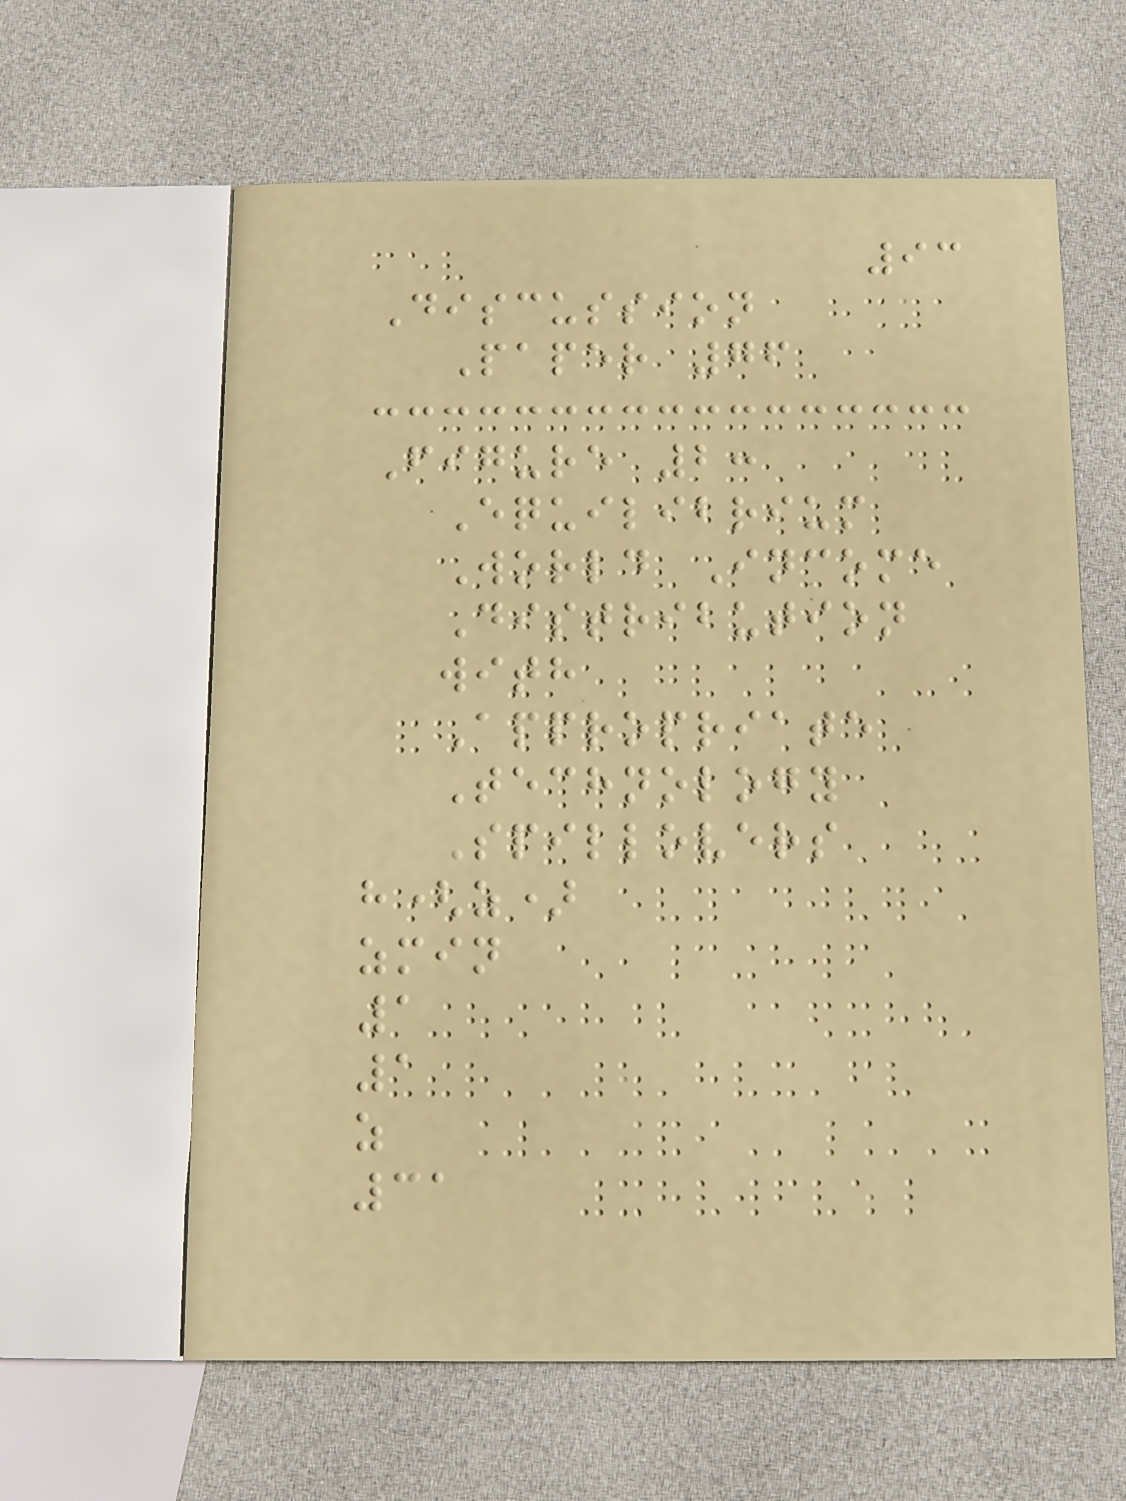93
Discussion
Paper 76
Figure 2:
Equilibrium
World Income
Distribution
with
Appropriate
Technology
Spillovers
h(z)
zmin
1
1
z
31
